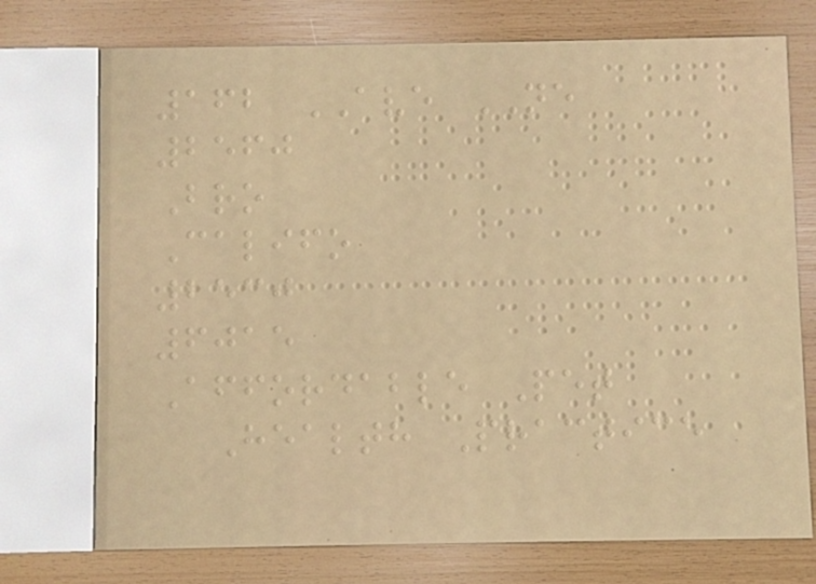162 AVE NE
2560
Bro
Califo
2530
6015
Affordable Pet
Health Practice
